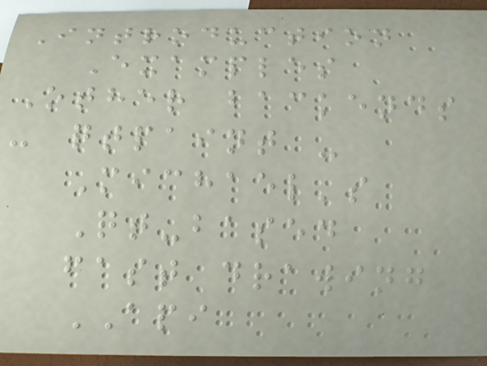Introduction
Examples
Other backends
- qtpaint -
Michael's
Qt-based
fast drawing
API
